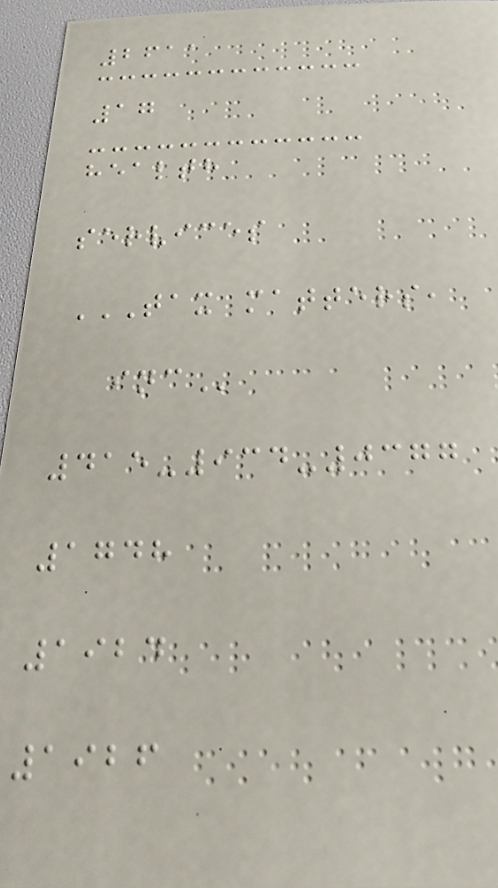2611
17
health
services
TAX MATTERS,
INC
415-934-0377
1748
1924
1926
